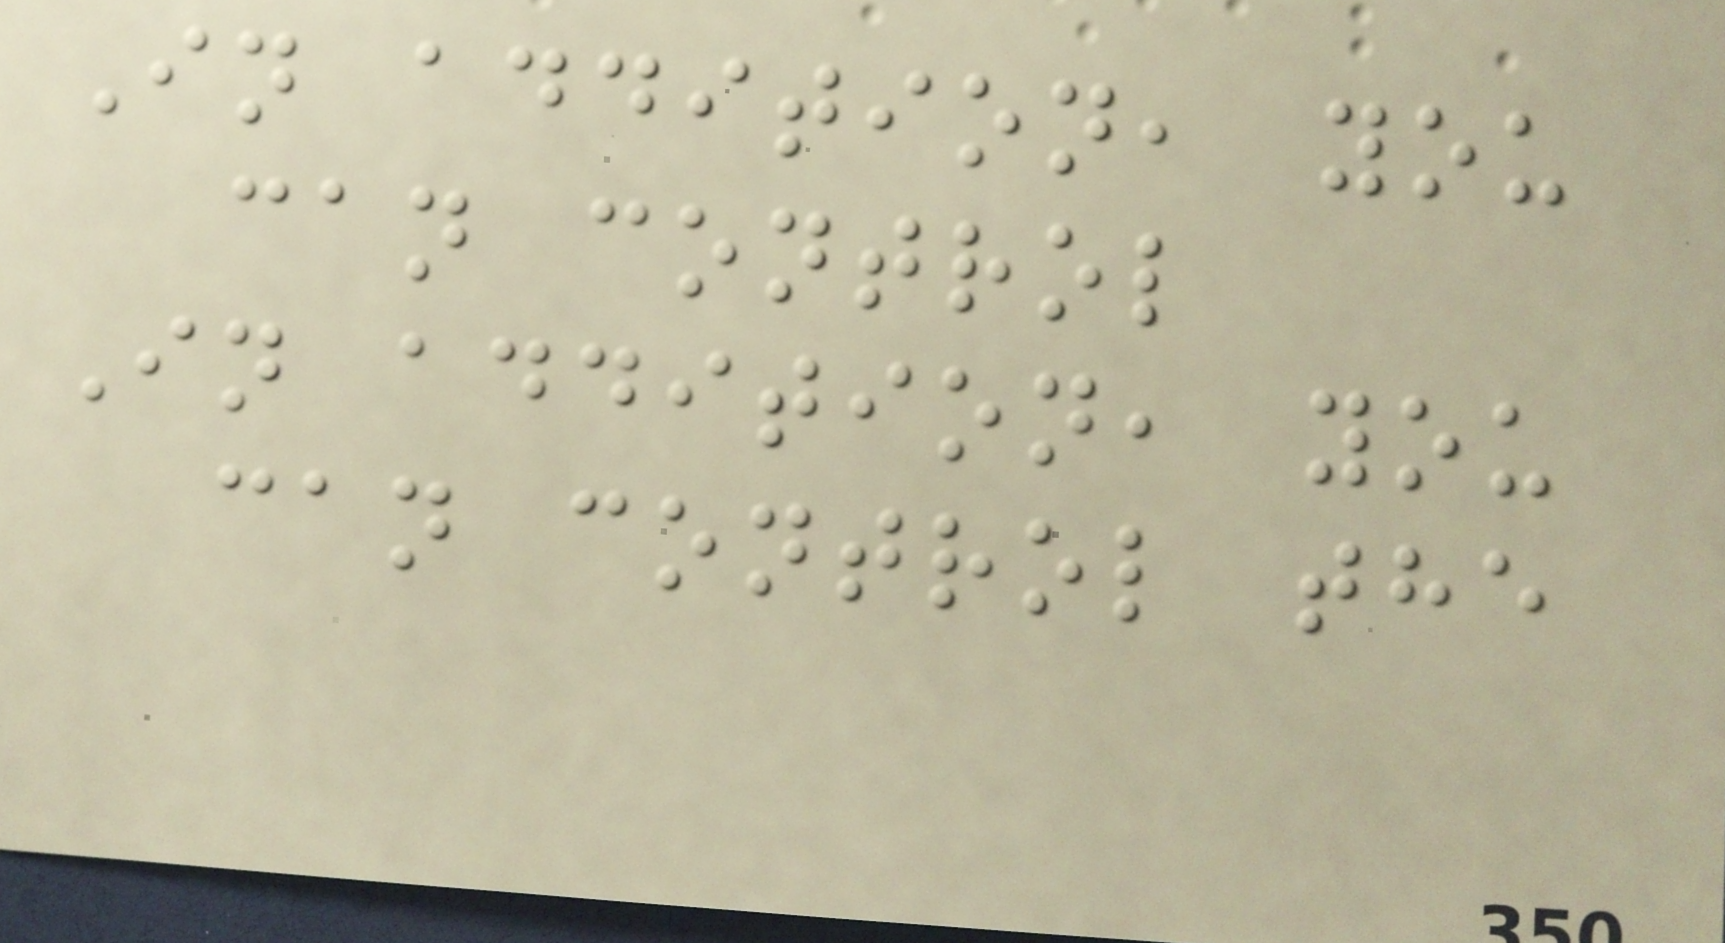In addition, you
can control
In addition, you
can control the
